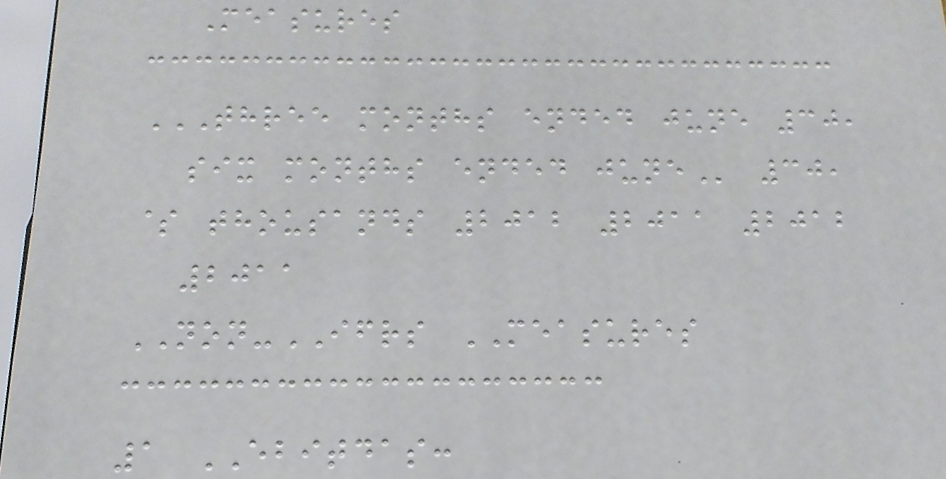Measures
THREE MONTHS ENDED JUNE 30,
SIX MONTHS ENDED JUNE 30,
$ thousands 2012 2011 2012
2011
NON-IFRS MEASURES
1 EBITDAS:
